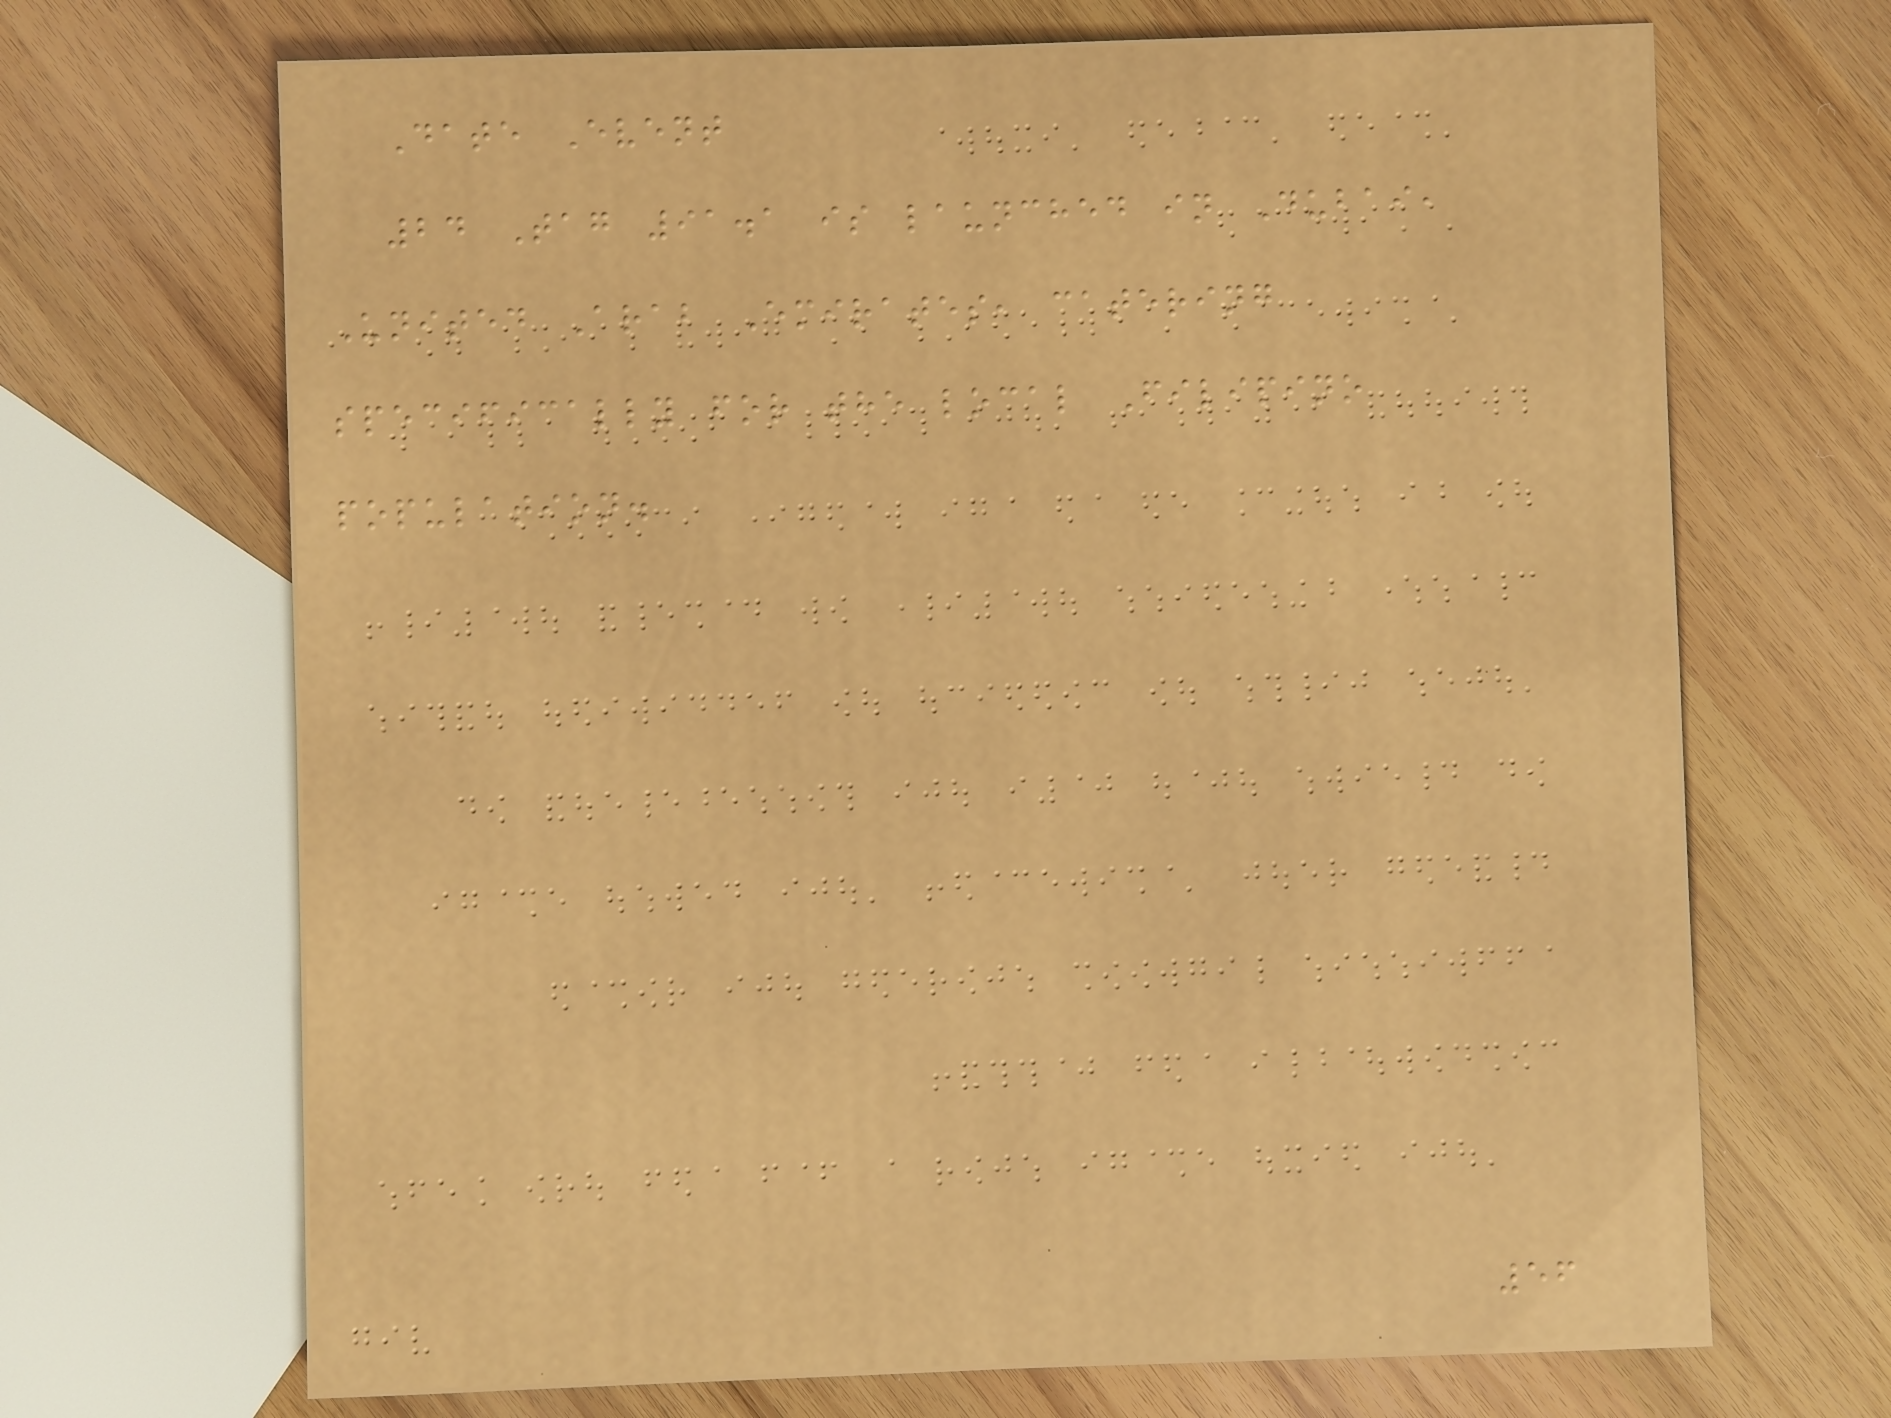Date Event
24 Tag 91.1 is launched in Dubai,
United Arab Emirates, catering
specifically for the local Filipino
population.
56
